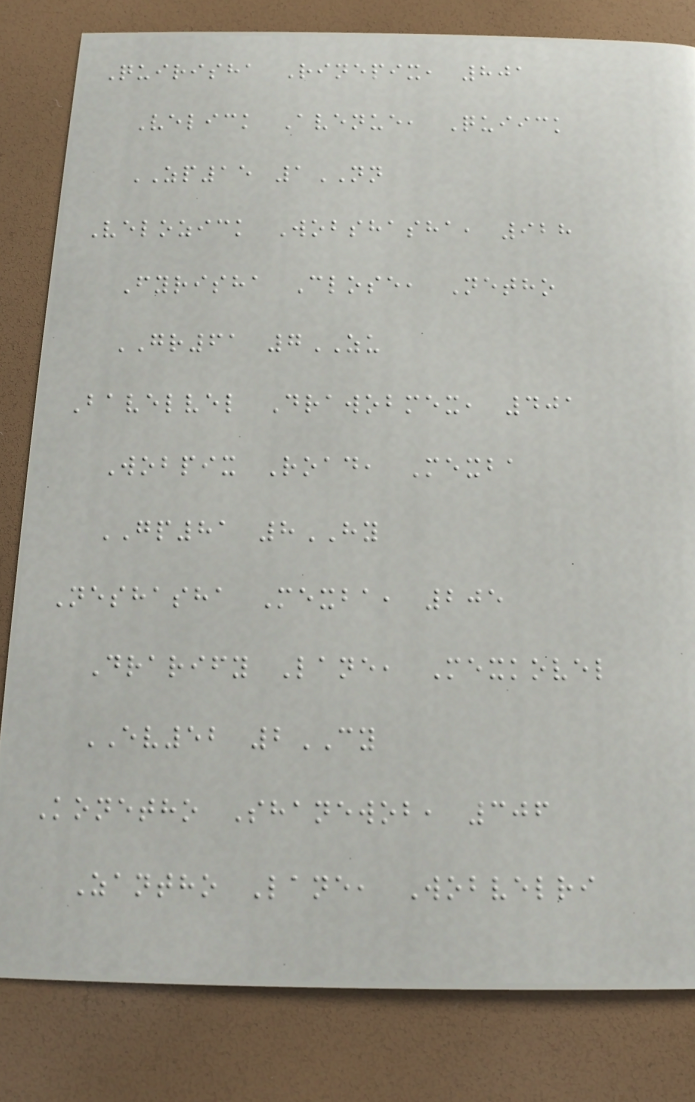Quirisha Rinepix, 801
Velick Avenue, Quiick
ZP15 1NN
Velozick Wobshasha, 928
Fyrisha Close, Netho
GR61 7ZU
Bavelvel Drawobmex, 401
Wobpix Road, Mexba
GP81 8HY
Neshasha Mexba, 205
Drarify Lane, Mexkovel
EV52 2CY
Konetho Shanewob, 306
Zantho Lane, Wobvelri
